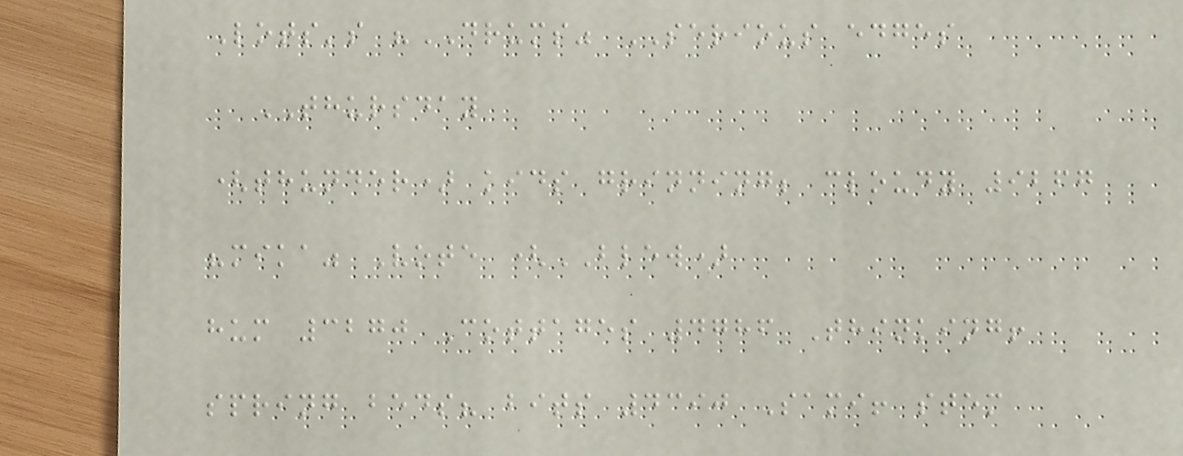Lots's "DRUMS" SERIOUS edges
THURSDAY
(thunder) kids grinning; cloudy 9267
"mika" Vote (BLEW)
hum 3270 Cottages 4786 Thinking!
spring beds? bits 4390 Sami! stem
